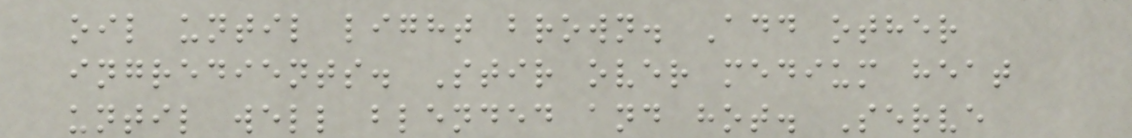oil until light brown. Add other
ingredients. Stir over medium heat
until well blended and hot. Serve
